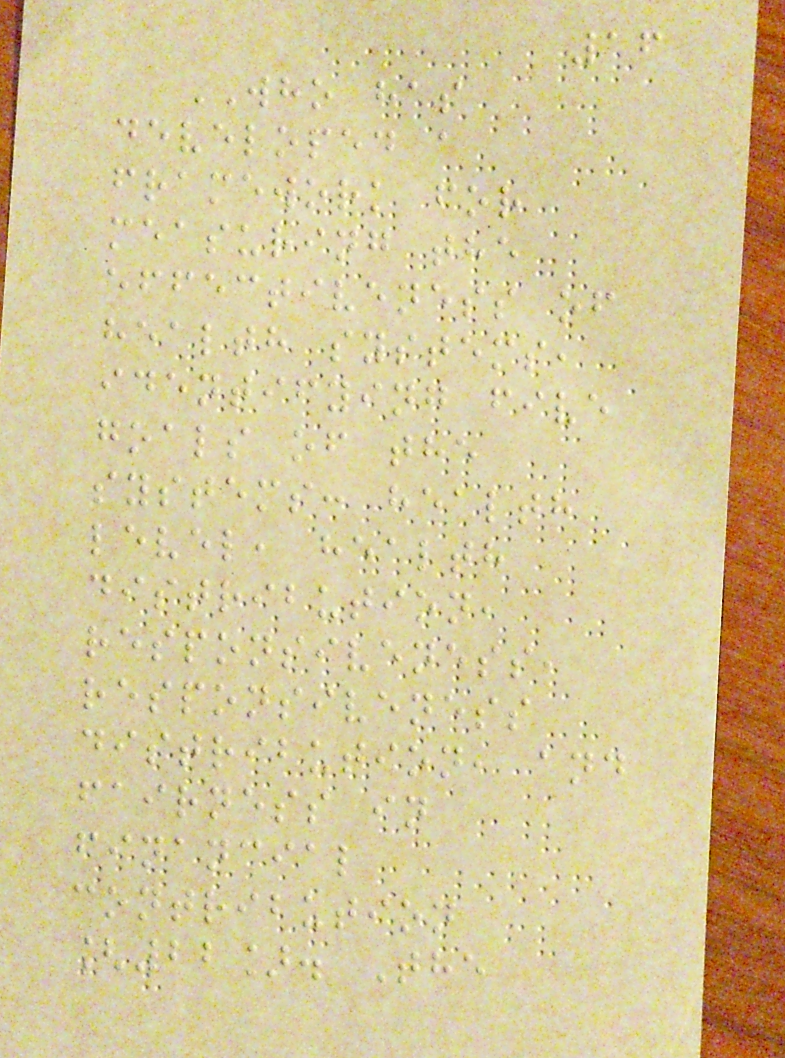16
WHO has
developed a
framework for
measuring the
effectiveness of
health systems,
identifying five
goals of the
systems: health
level, health
distribution,
responsiveness,
responsiveness
distribution, and
fairness in
financial
contribution
[22]. The
